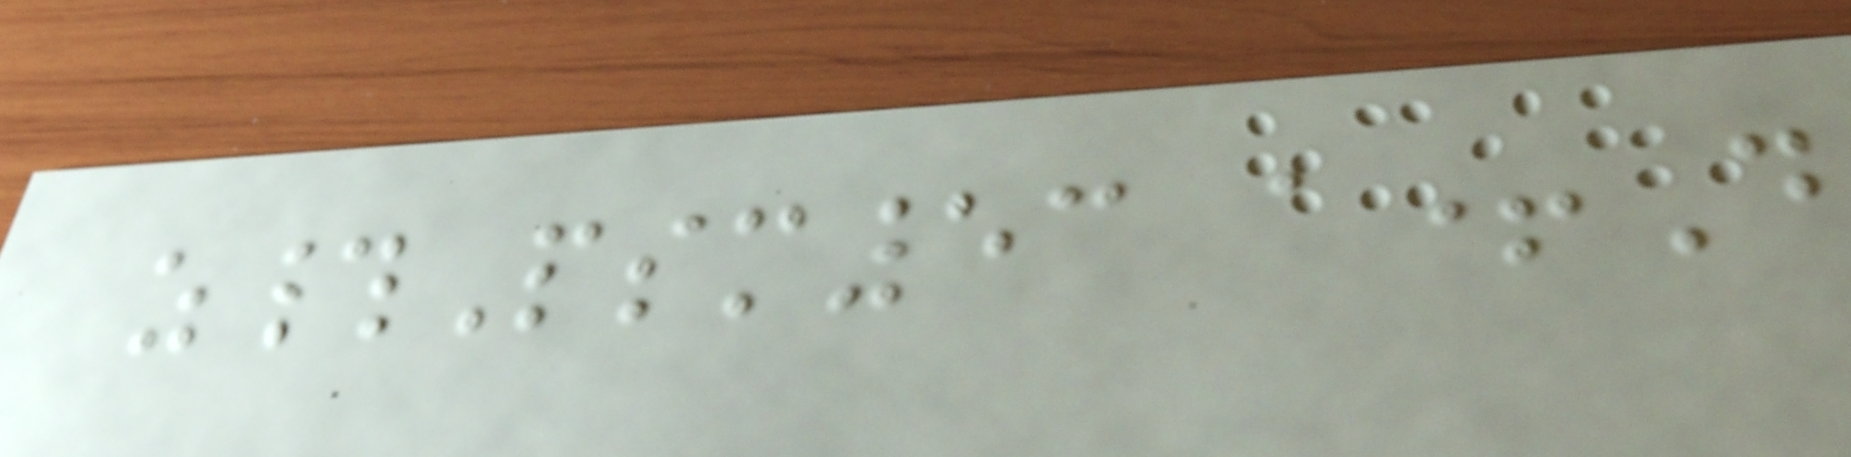z#Psm53 a+D
